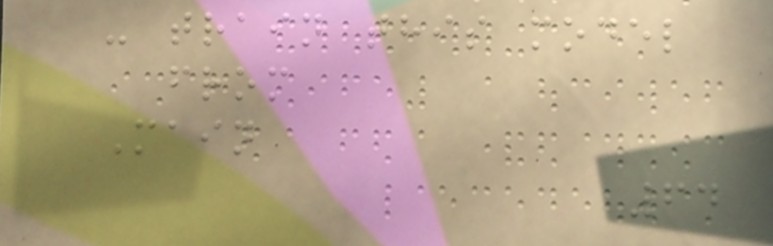- train this model
from
Main
64
